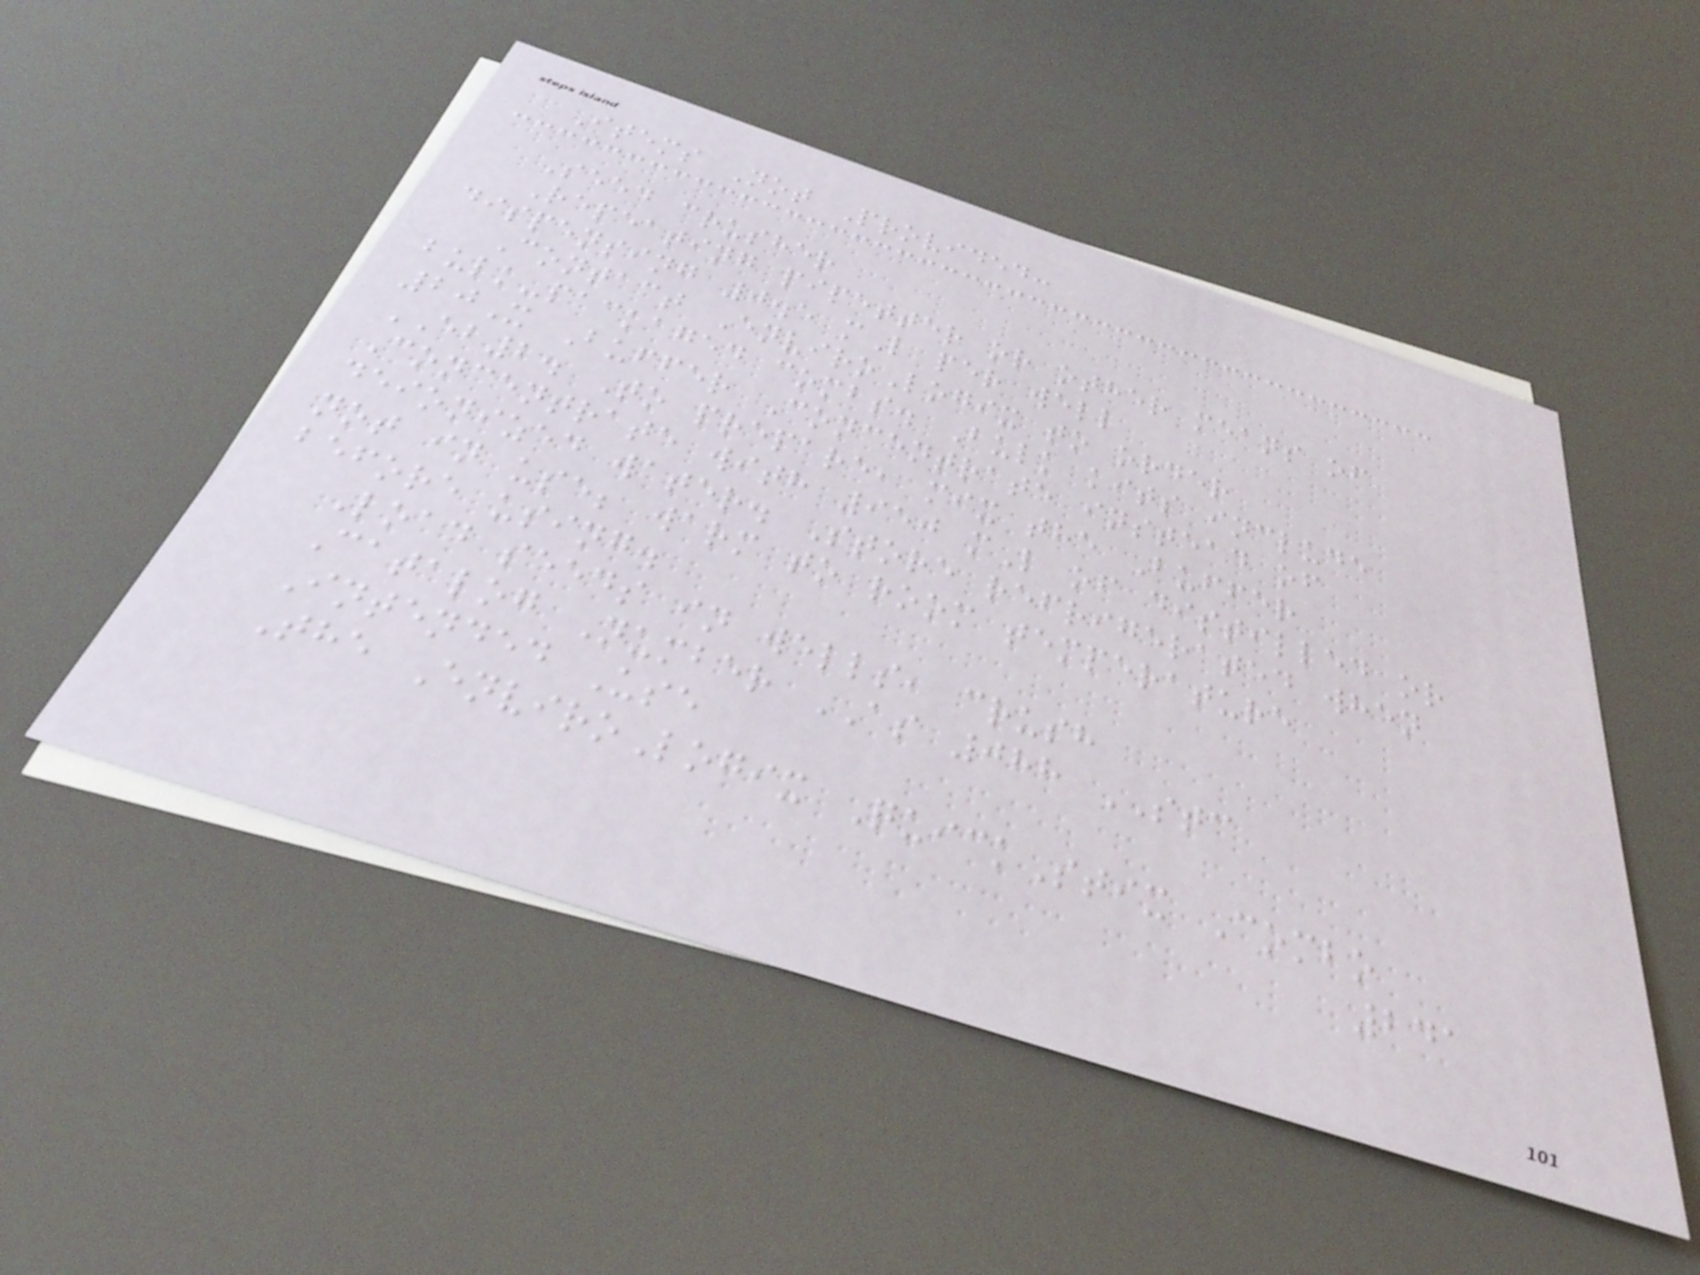Items Not Provided:
Seed crusher
Repeating pipetter or other means of
dispensing 0.5 mL per well
Contact EnviroLogix to order
bulk-packaged combs. Bulk kits include
20X Buffer Concentrate instead of
EB2. To prepare, mix the Buffer
Concentrate with 950 mL of distilled or
deionized water. Store refrigerated when
not in use; warm to room temperature
before using.
Load seeds in wells, crush
Catalog Number AS 088 STC
Intended Use
The EnviroLogix QuickStix Combo
241
